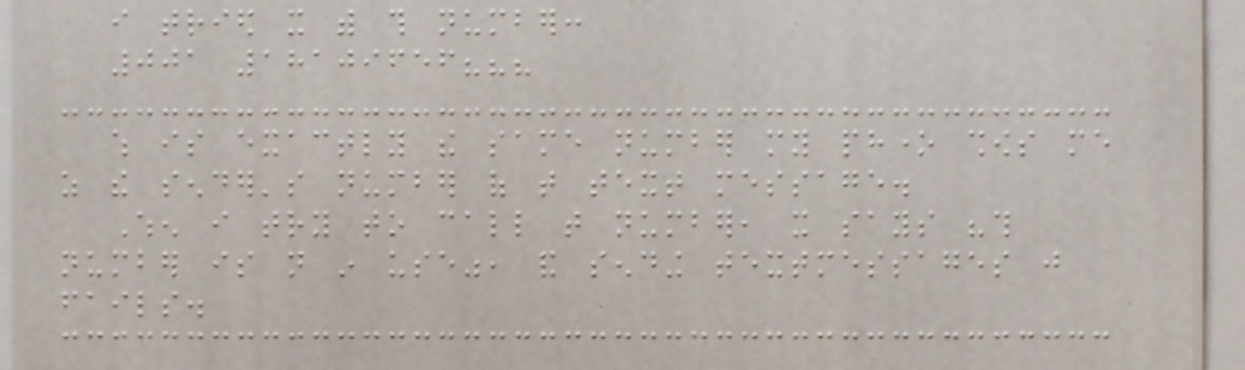i tried it with this number:
001 18109656???
which is exactly the same number my phone shows me
as the sender's number of that text message.
When i try to call that number, it says "this
number is not in use", and sending textmessages just
fails.
